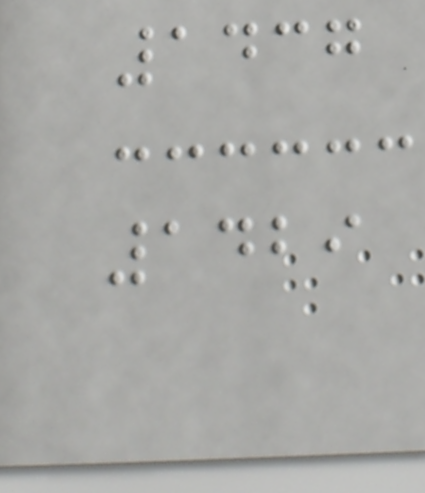1437
1429
